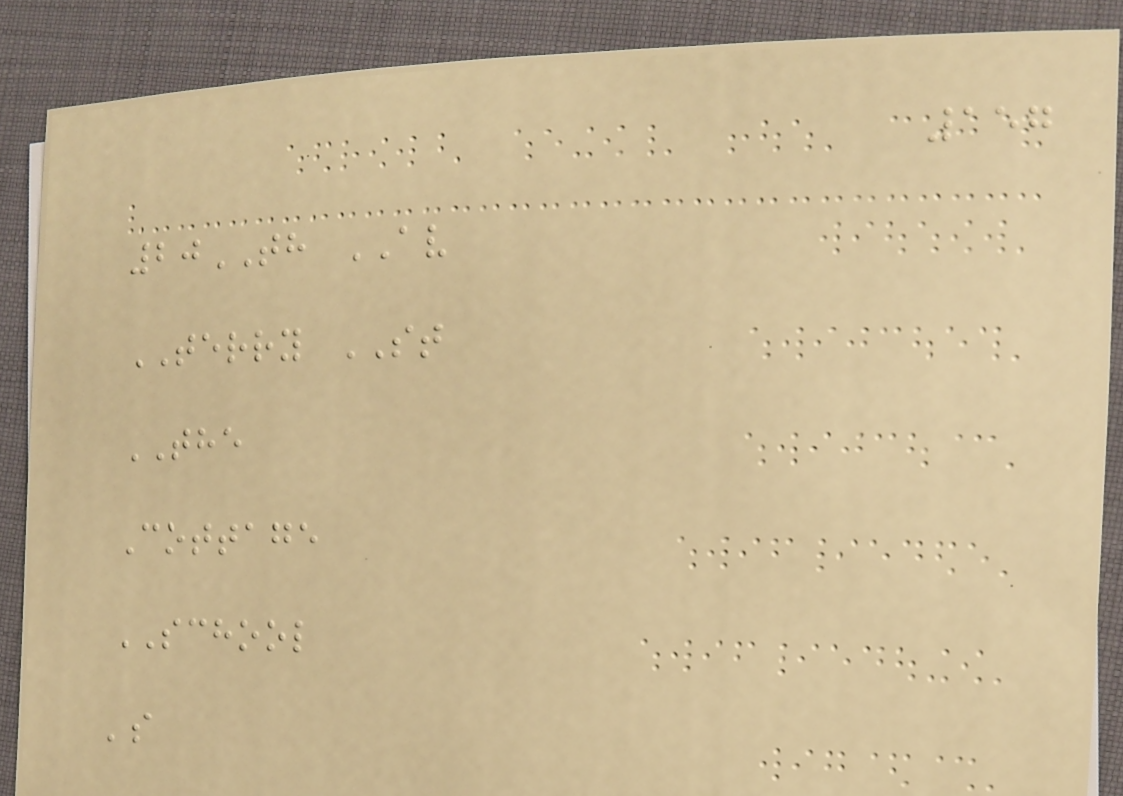157
20TH AV
TERRY ST
THE
Cottage
SCHOOL
's
